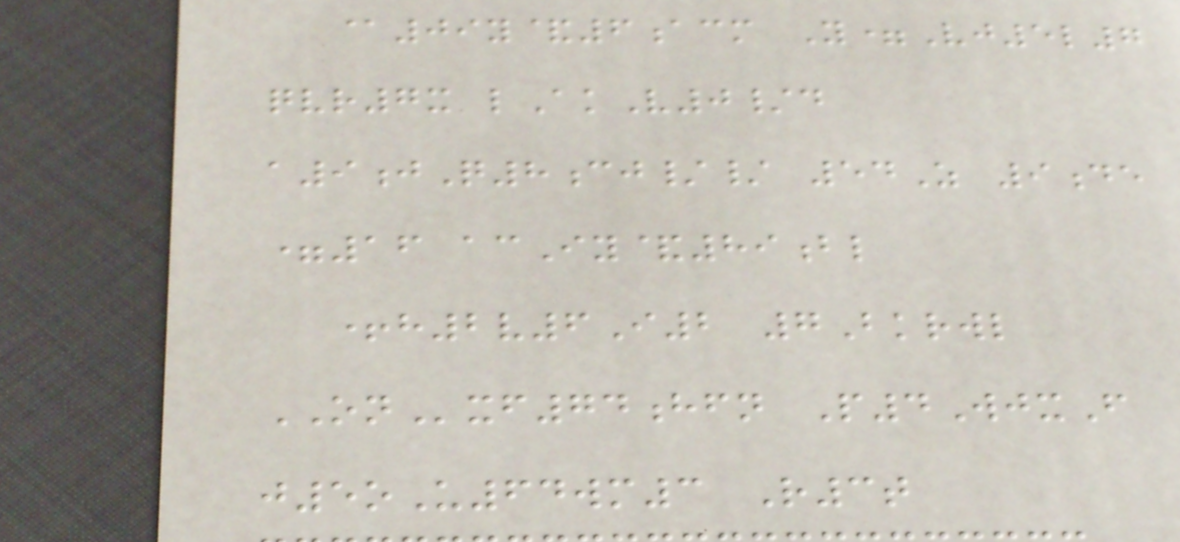@09y&6acm Y=Vj5l7
qvr7x lAkV0/d
a9jQ8cj// 54Z 9de
=16 acIy&89bl
+h2v6I2 7Bkrwl
ONxf74hfn P4WjxF
j5oU64wm3 R3t
